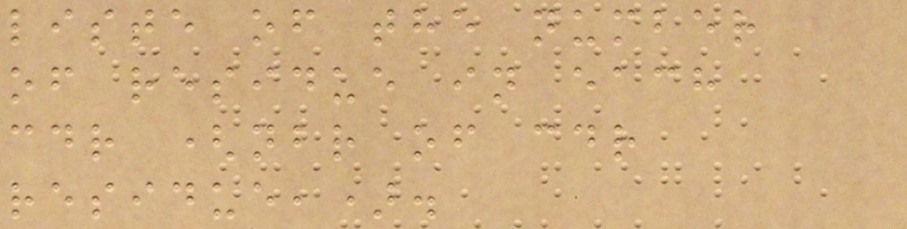liste of the number
of residue in each
cdr (nbr of cdr
residue,).
